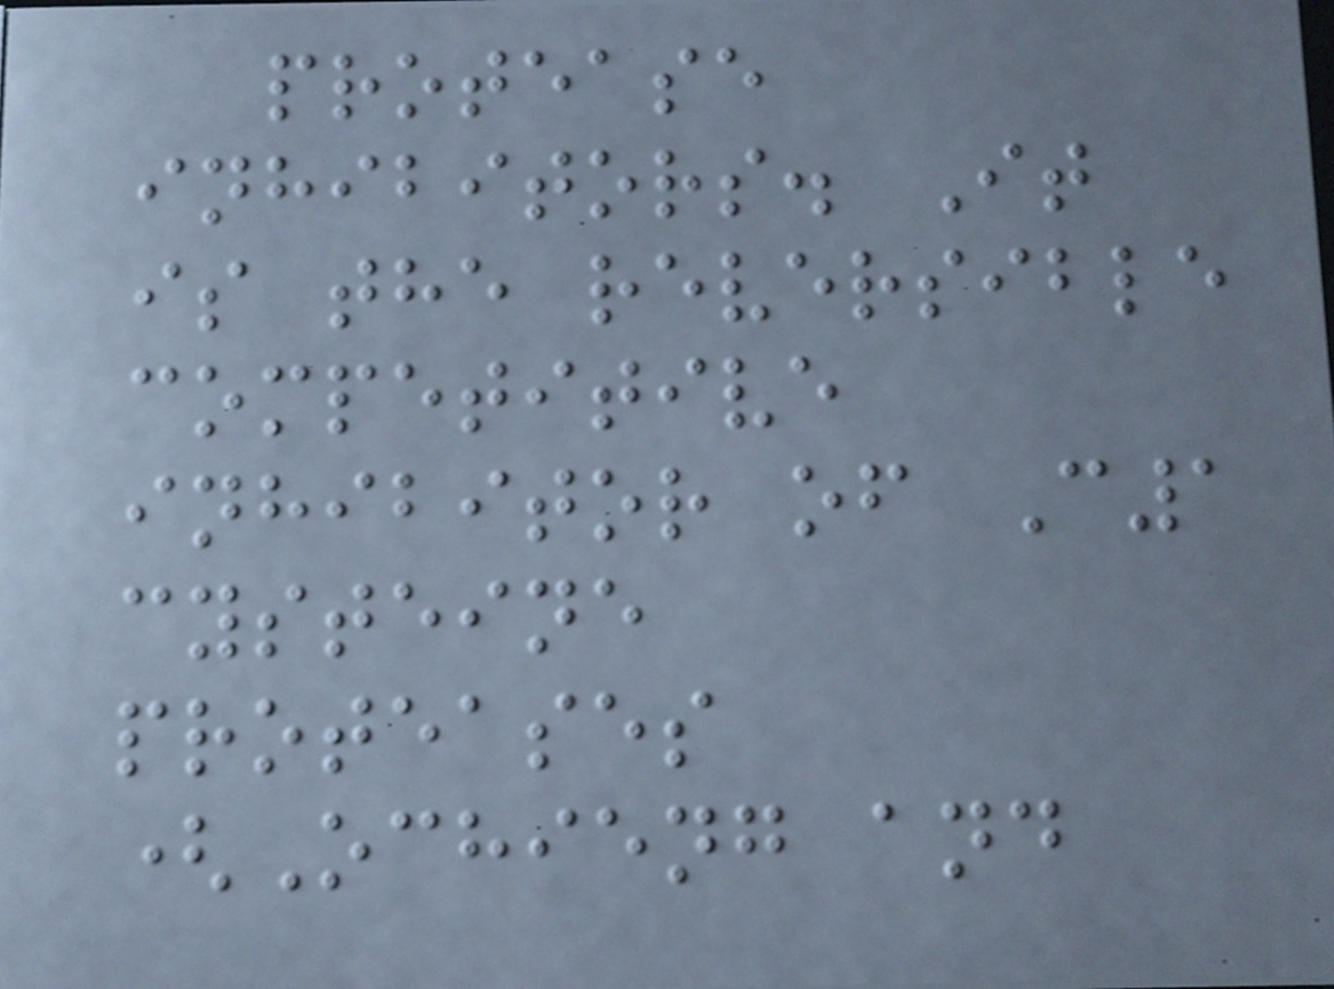protease
inhibitors. It
is the reversible
competitive
inhibitor of C1
cysteine
proteases
(Ochieng and
